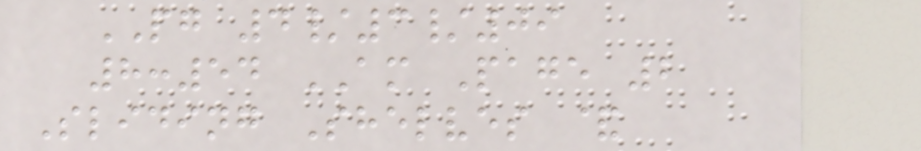PG 4/3/09
8:54 AM Page 2
Sliding Shelves &
